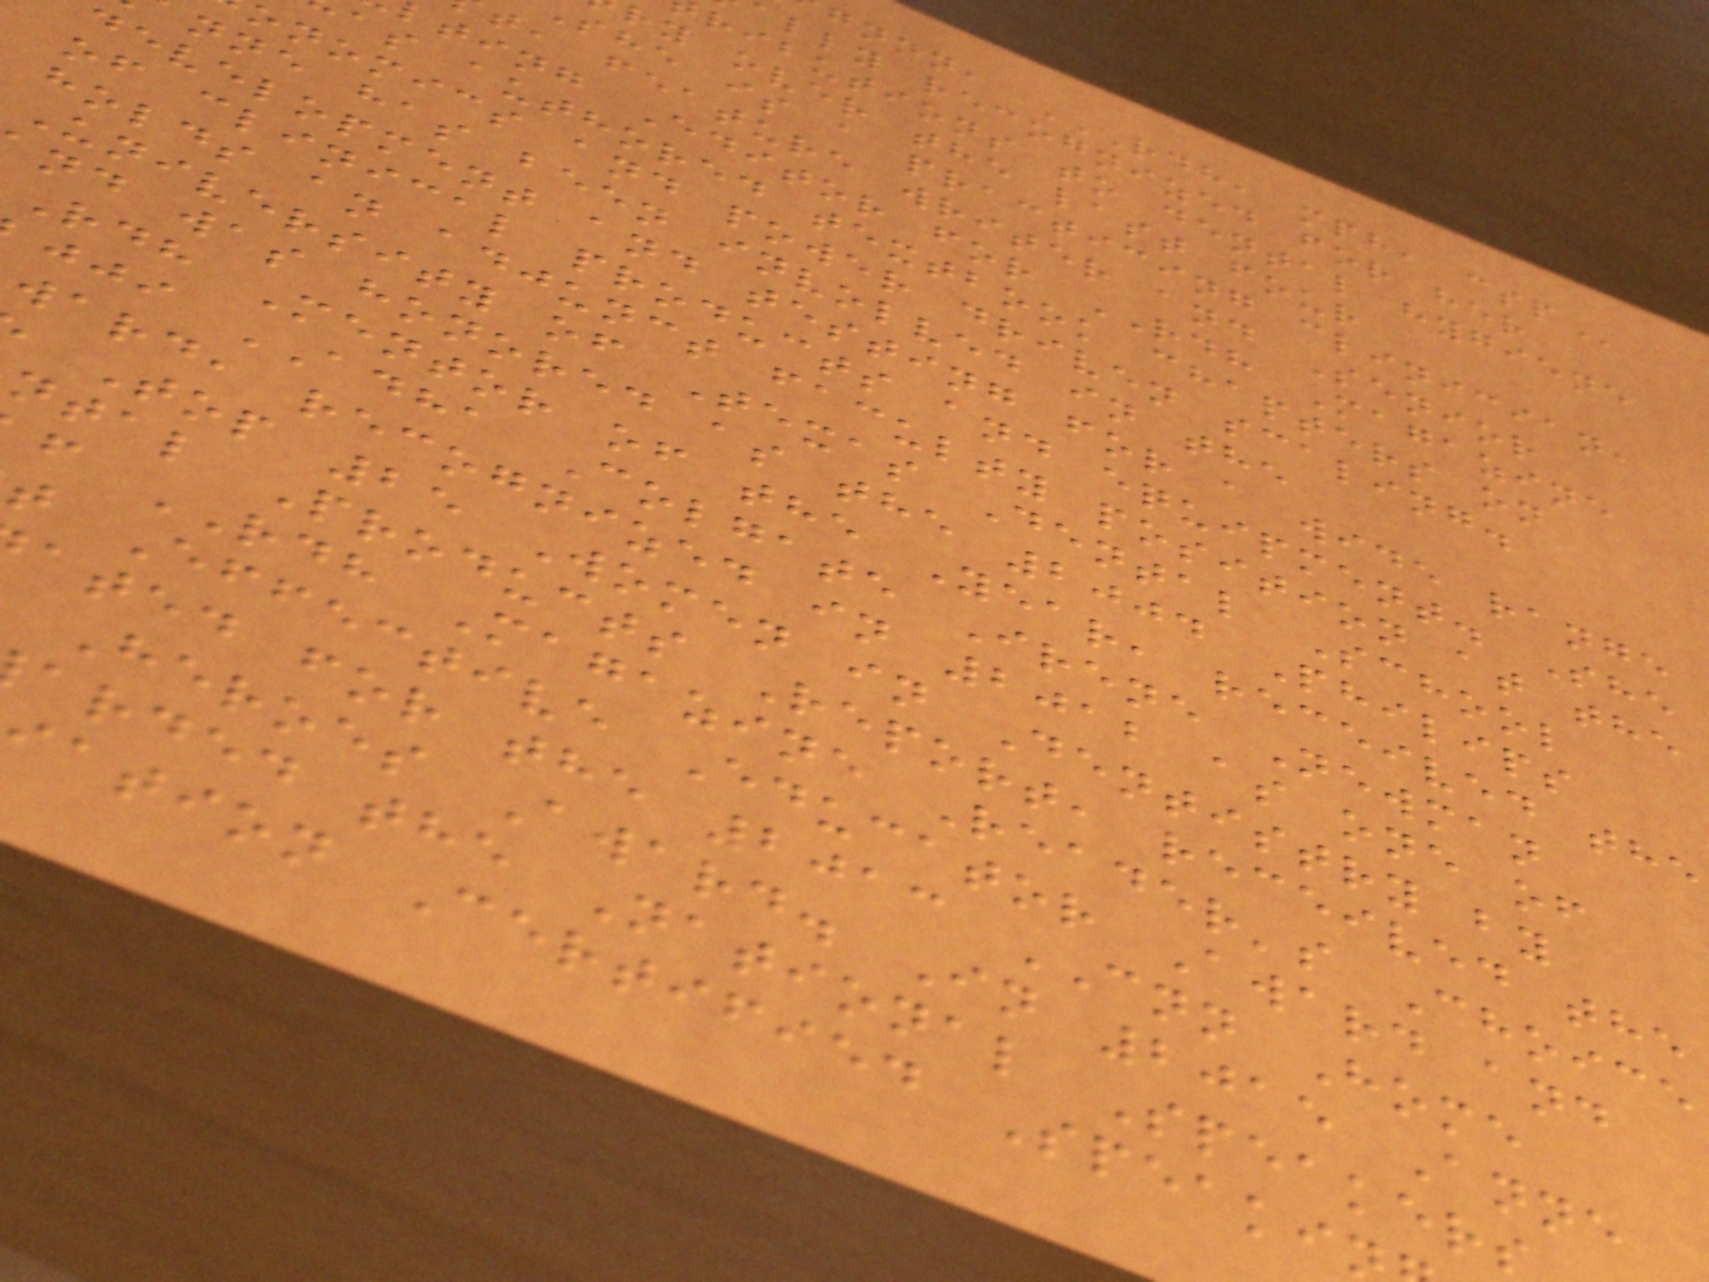gnon, RDH, MPH, CSP
lly recognized for her
ributions to dental hygiene
ry over the last four
she is a practicing clinician,
t, feature writer and Senior
ting Editor for RDH Magazine
as authored textbook chapters on
onomics and power driven scaling.
nne has been involved in the
development and testing for a wide range
of clinical products and equipment. She
holds an adjunct faculty position at the
University of Texas Dental School
nd was honored as the 2004 Philips
rdh Mentor of the Year, received the
jji ADHA Colgate Irene Newman
ward, recognized in 2012 as one of
Top 25 Women in Dentistry by
ntal Products Report, received the
f RDH Magazine Reader's Choice
t Effective Educator Award and
ated for the 2013 CNN Home
Heroes Award. In 2015 Anne
arded the National Speakers
ation Certified Speaki
